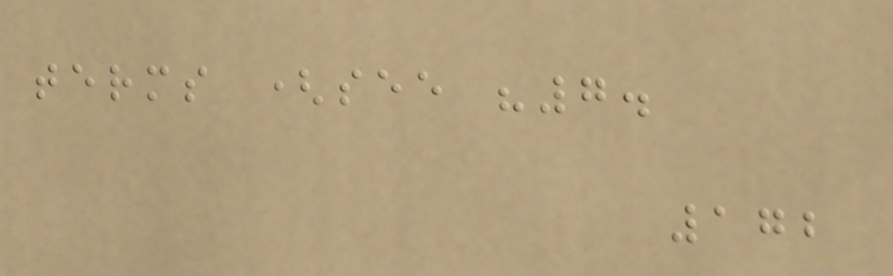terms (see "7.
172
